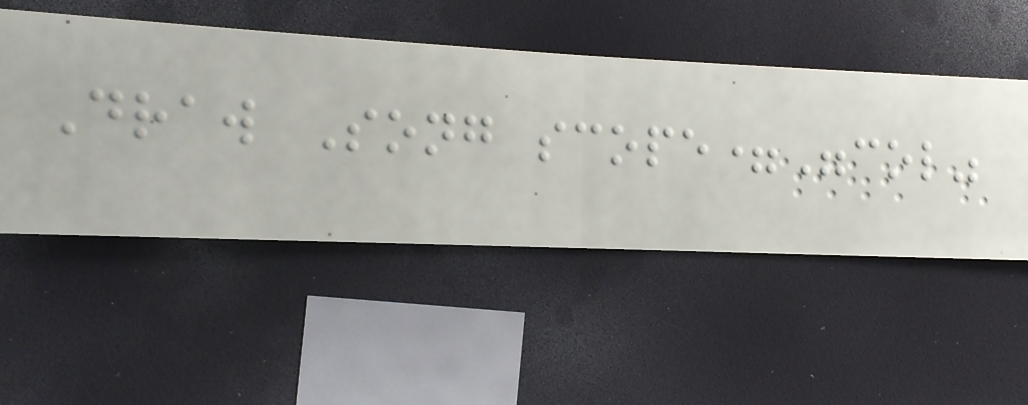Draw Song scope="col"
